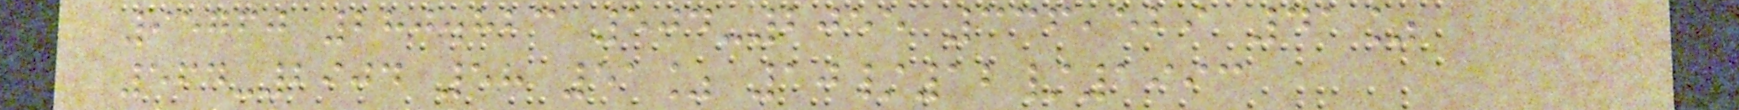95760 280.823 504-2055 336,529 41%
564-2904 58 51% 10/12/1993
